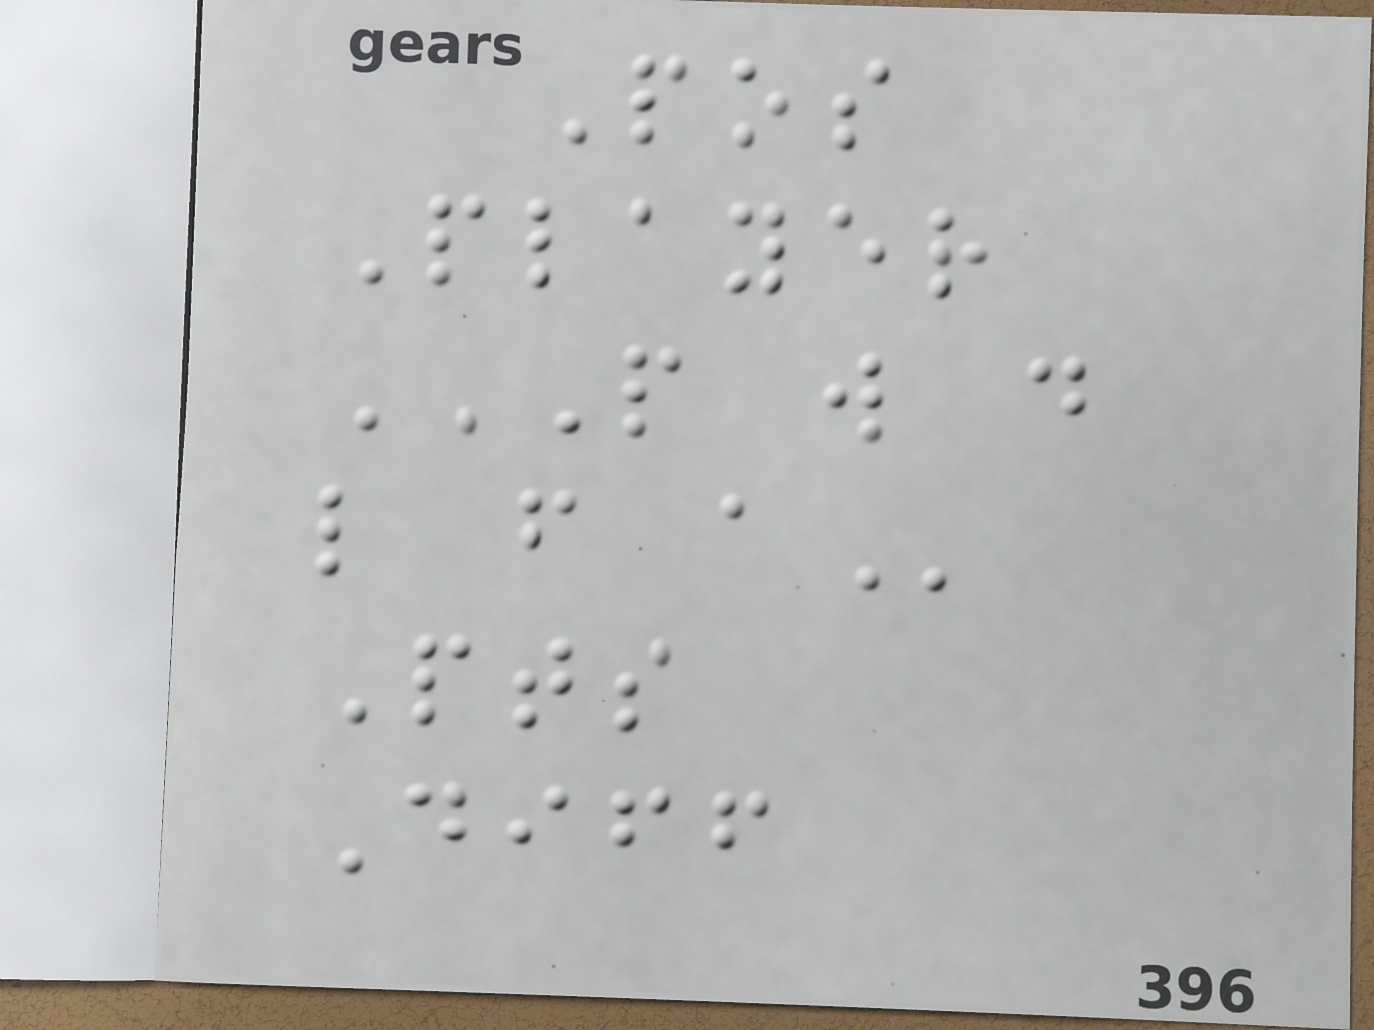Pos
Player
P W D
L F A
Pts
Diff
